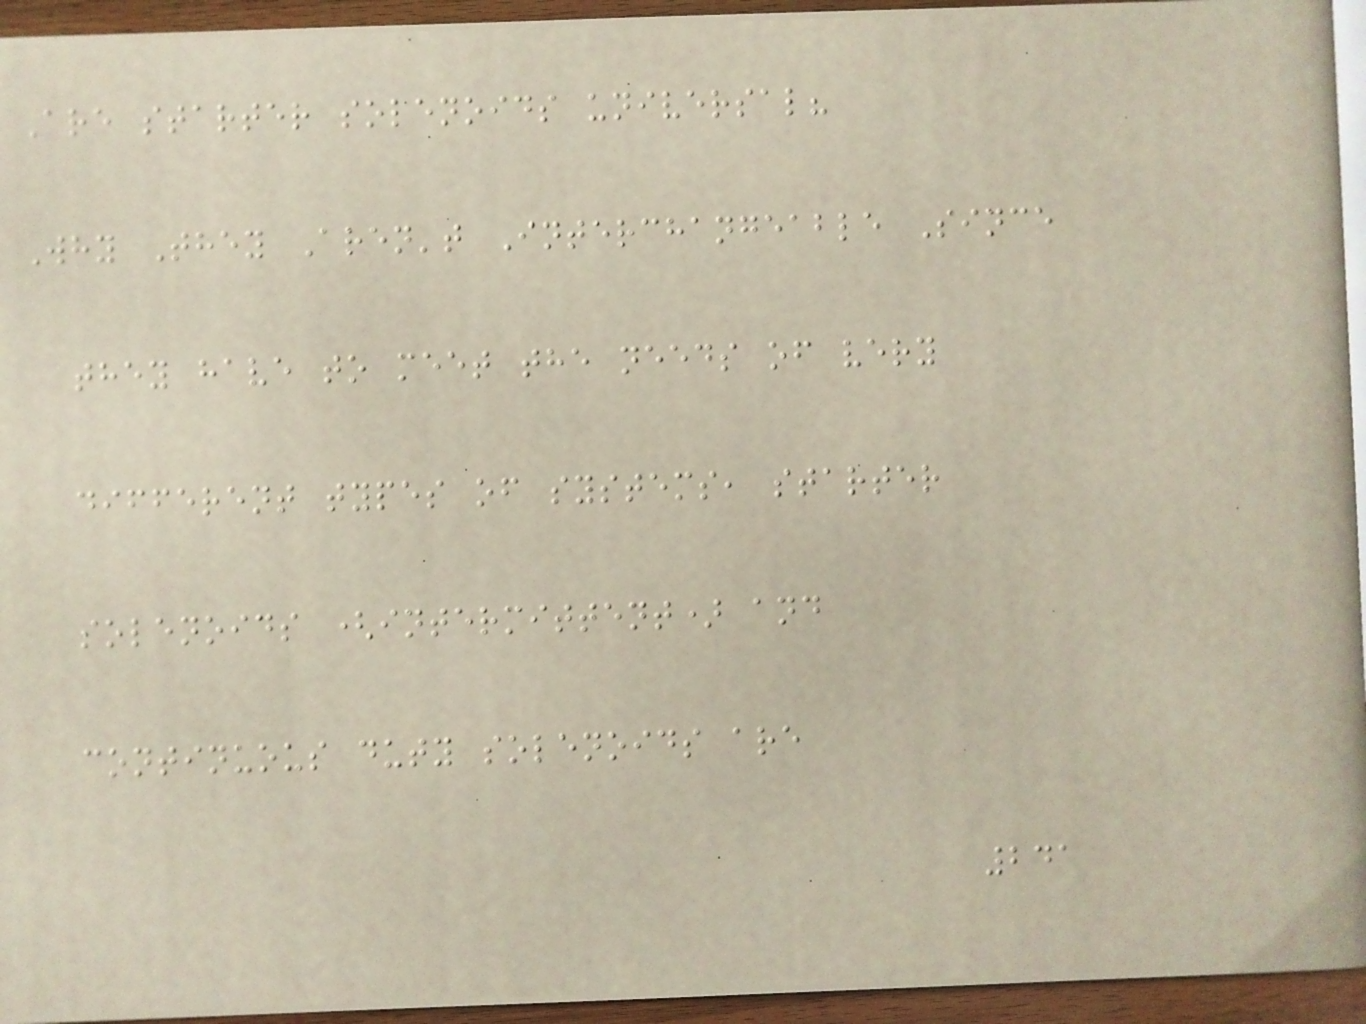Are starter solenoids universal?
Why They Aren't Interchangeable Since
they have to meet the needs of very
different types of systems, starter
solenoids (intermittent) and
continuous duty solenoids are
241
